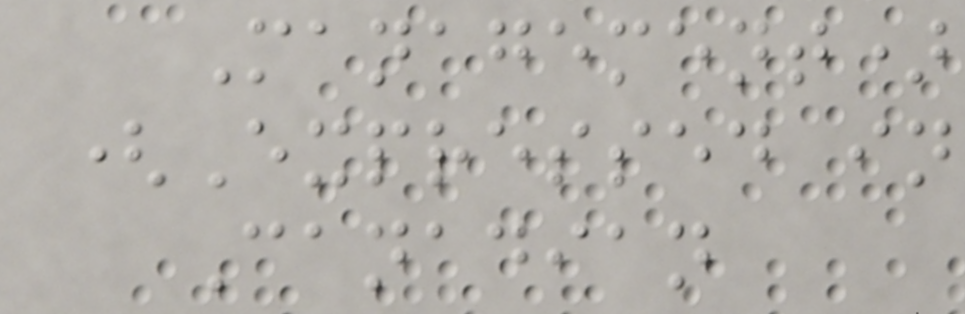Management)
(Expressed in
Canadian
